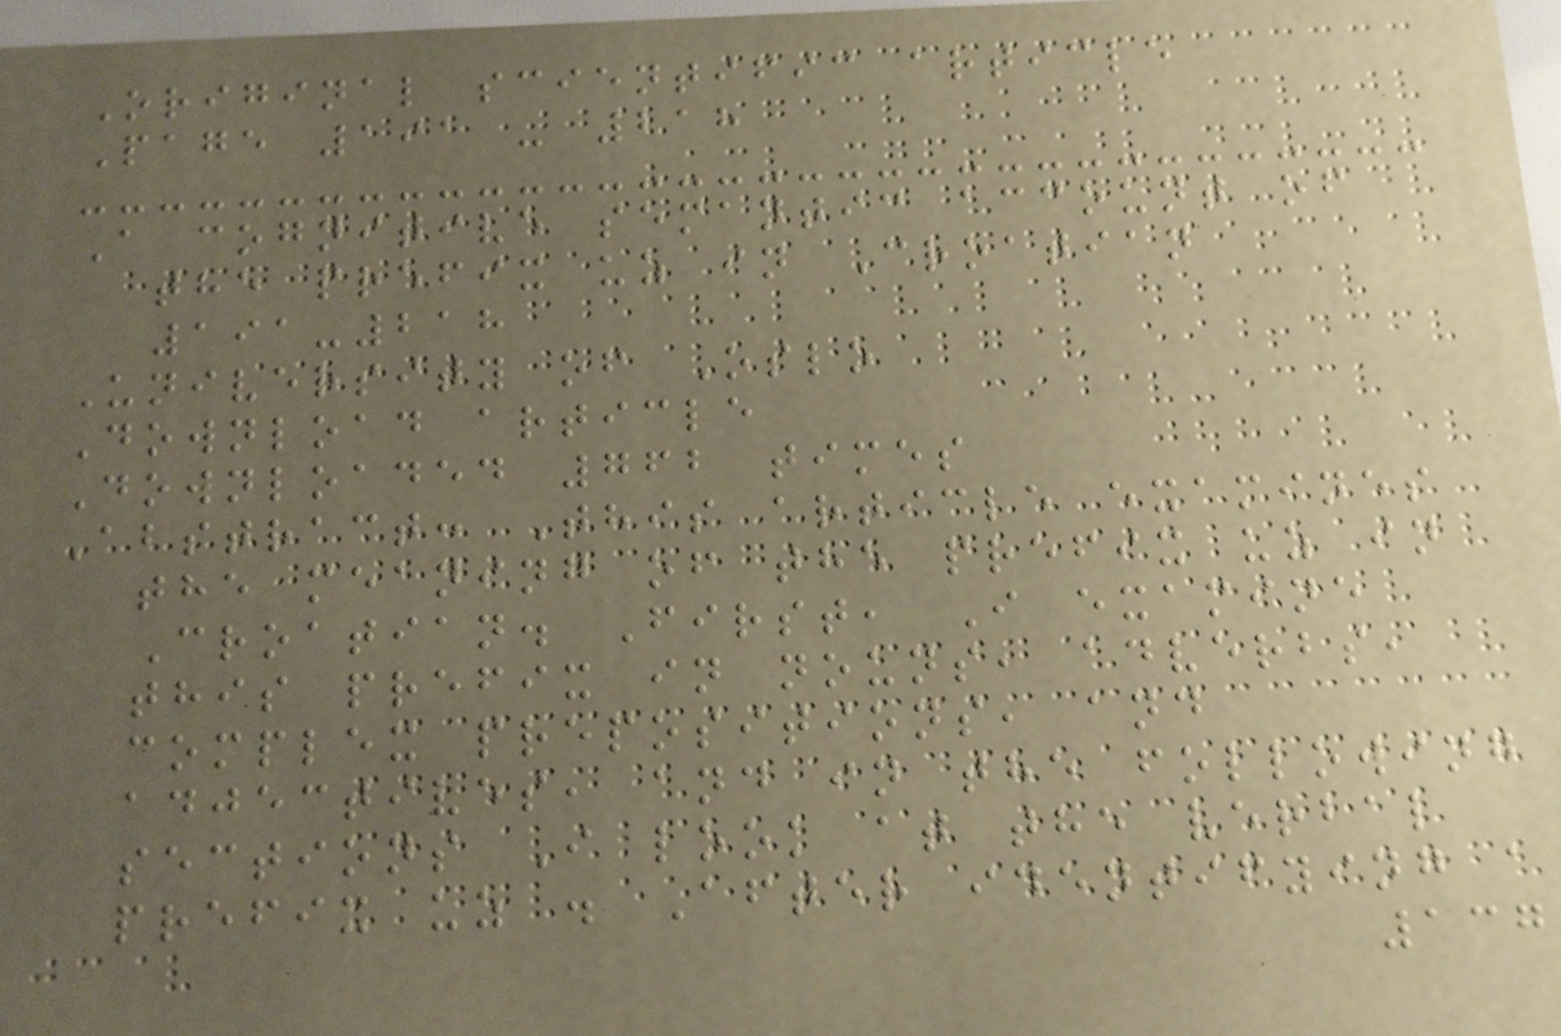Original scientific article
Page 191 - 218
A cognitive semantic account of
the prefix uz in Croatian
191-218
University of Oslo
Download article
Downloaded 762 times
Abstract: This article examines
the meaning of the prefix uz in
Croatian. First, I examine
this prefix in nouns, adverbs,
complex prepositions, and
adjectives, and in the following
sections I look at the verbal
prefix uz . After identifying a
137
